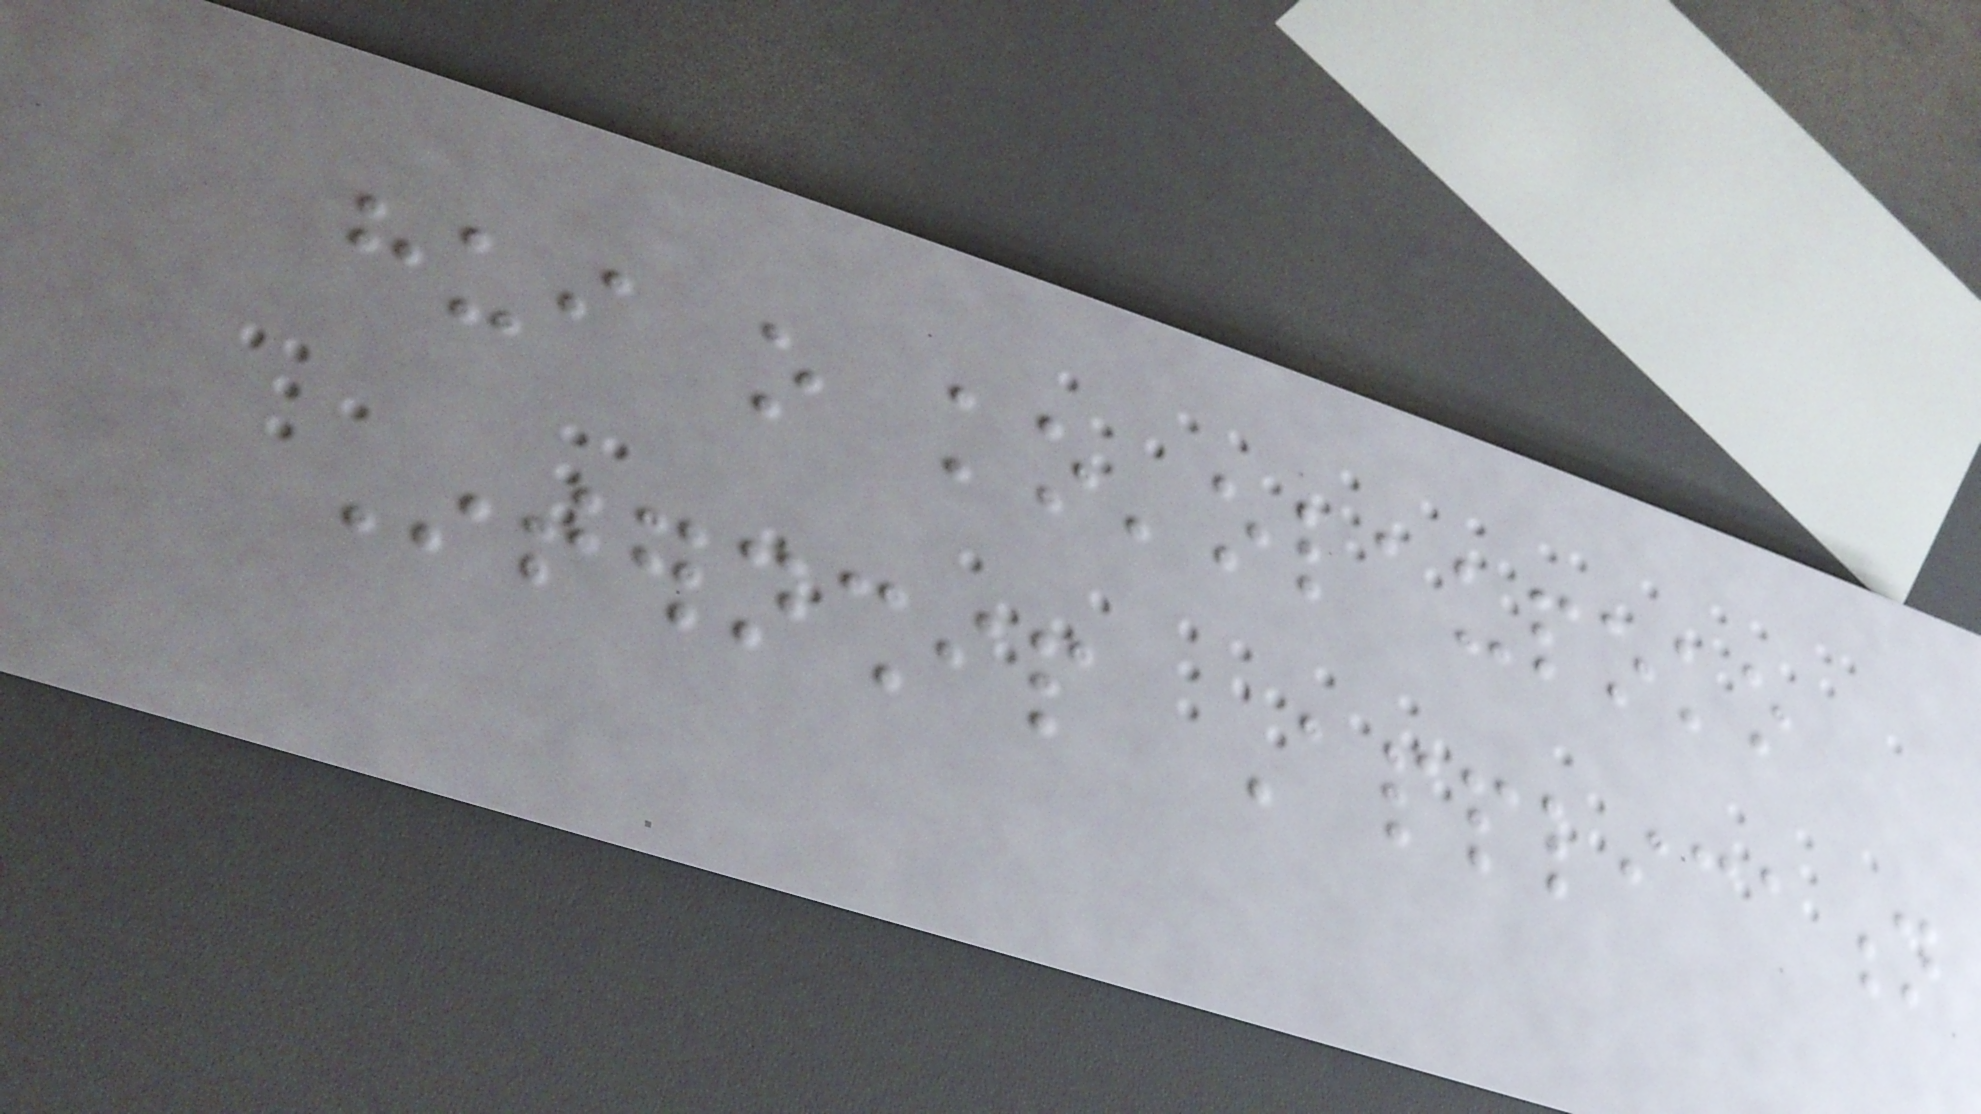hui o ko'olaupoko
Internship Application
